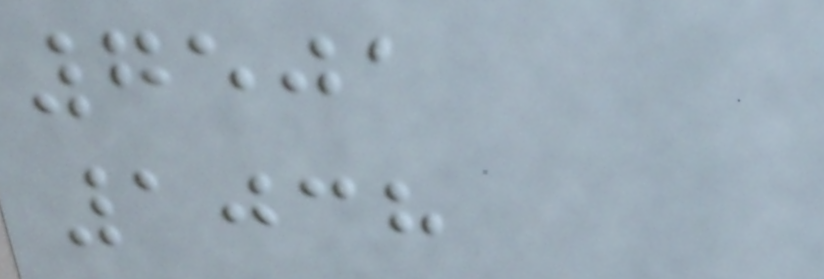7501
1038
